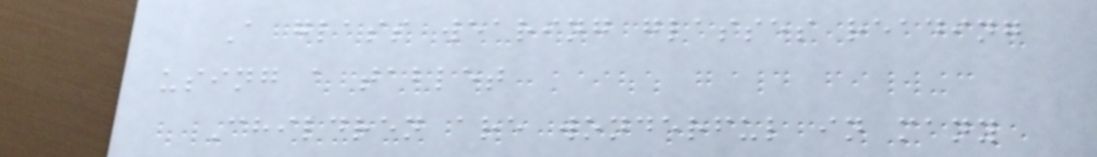A glass wearing glasses reading
using a tablet
Children are wonderful in many
